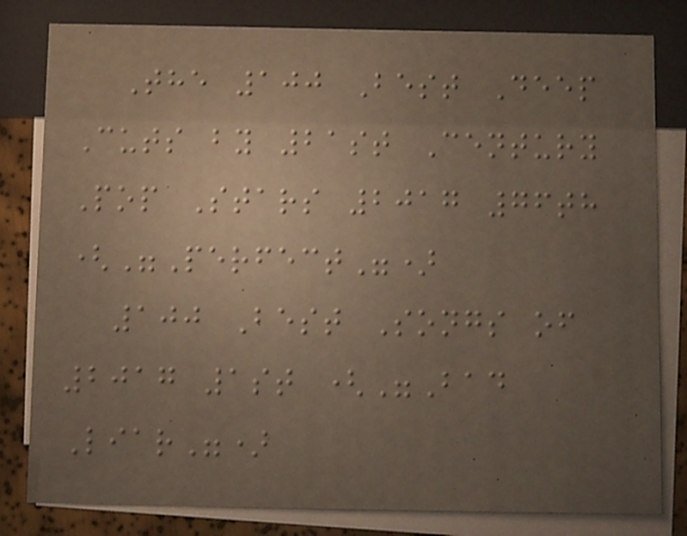The 100 Best Deep
Cuts by 21st Century
Pop Stars 2017 76th
("Perfect")
100 Best Songs of
2017 1st ("Bad
Liar")
